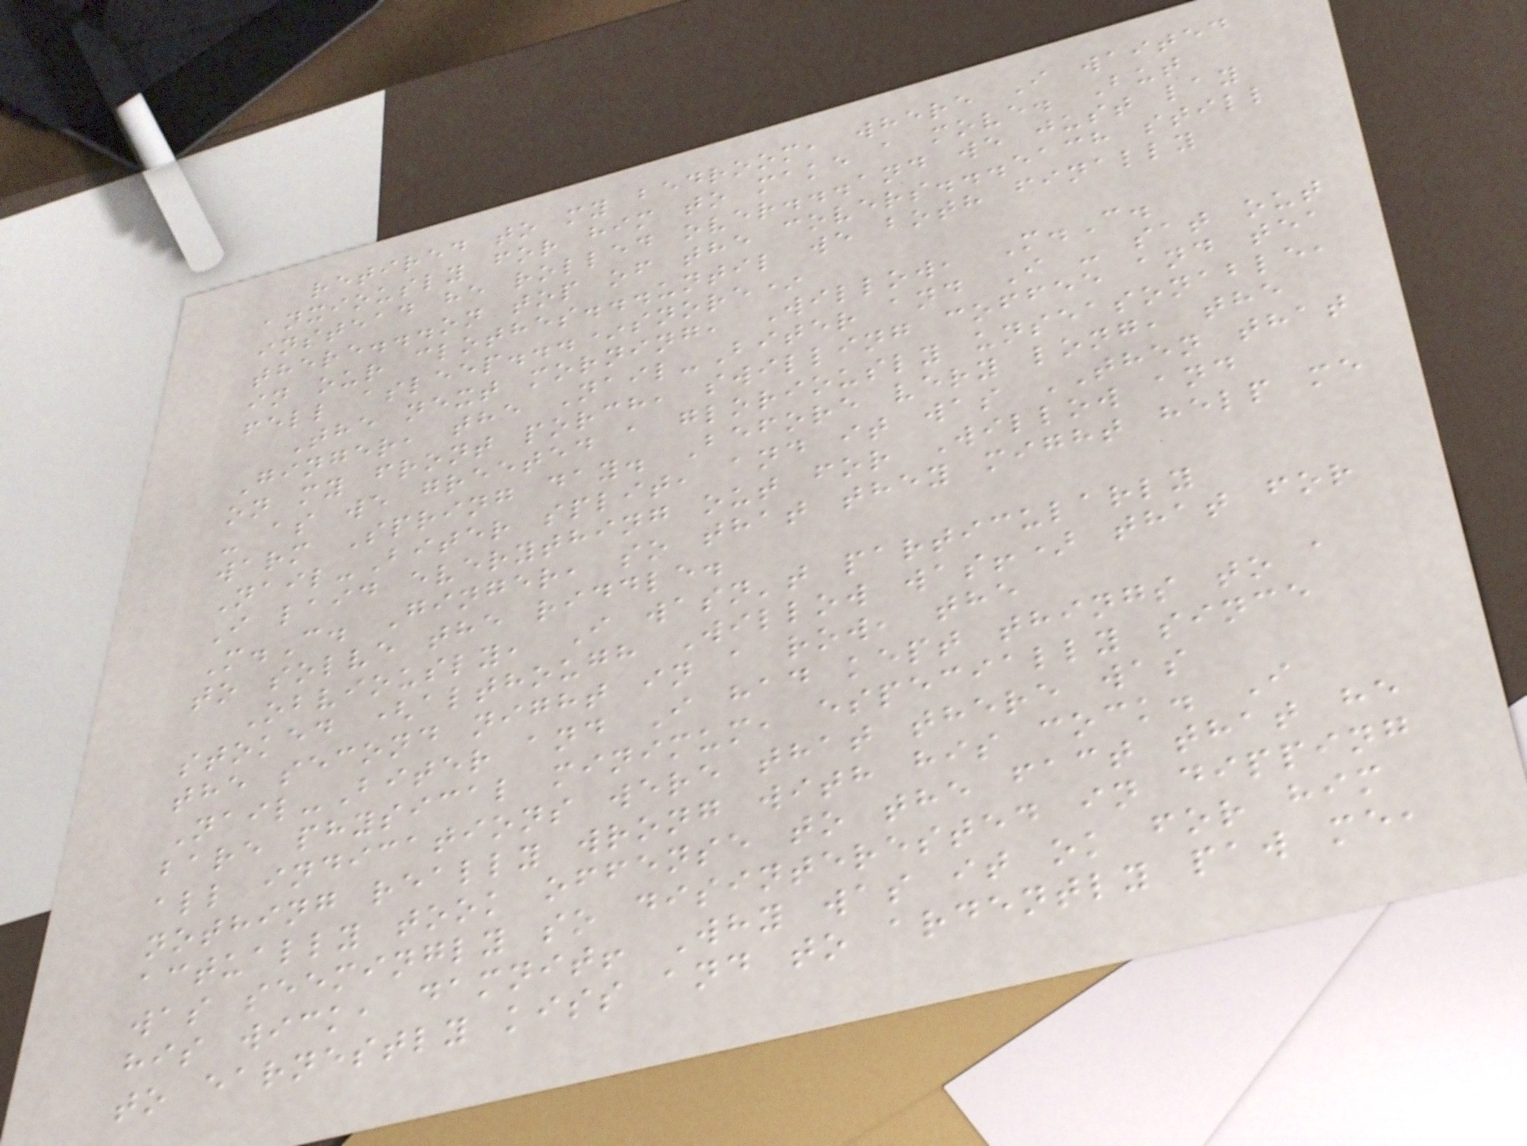retired to my bedroom, where I waited
anxiously for him to make a move. But
instead he rolled over...and we just lay
there...on top of the covers...each still
in our clothes...until we both finally
fell asleep...*snore*
The next morning, Willow, M.C.
Ginger, the Nail-Biter and I - sat out
on my front porch, swilling coffee and tea
- as we greeted a gloriously unseasonable,
warm Spring day. Before very long, the
Nail-Biter split, and it was THEN that
I laid everything out for Willow and
M.C. Ginger, so that they might help me
to solve the riddle.
Obviously, I wasn't particularly
stoked (although Willow was!) that for
the second night in a row, the
Nail-Biter and I had kept things to a
bare physical minimum, especially since
all indications were that there was
nothing really wrong with his cock. I
actually took offense to the fact that he
was seemingly so disinterested in dipping
his wick, damnit! Why was it ok for him
to earnestly kiss and to ardently paw me,
